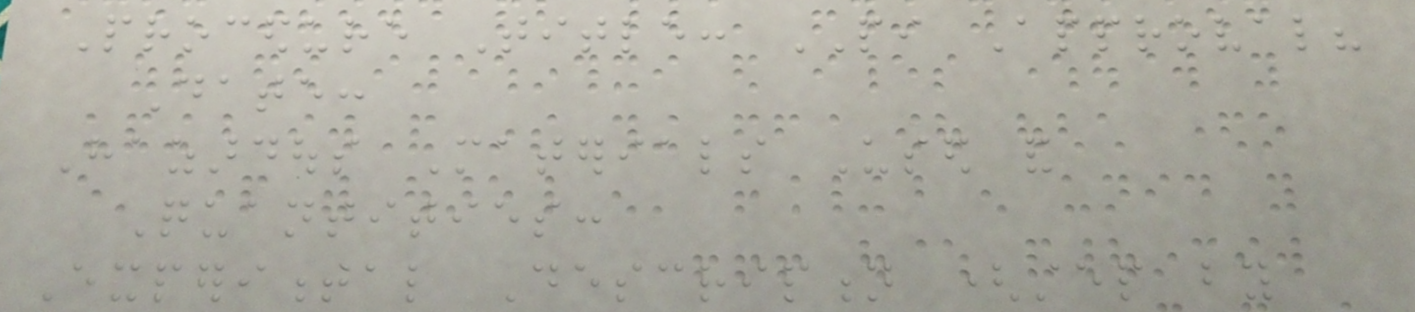Procedure Title: PI Approval?
Date:
Hazardous Materials Used and
Quantities:
Experimental Description (step by
